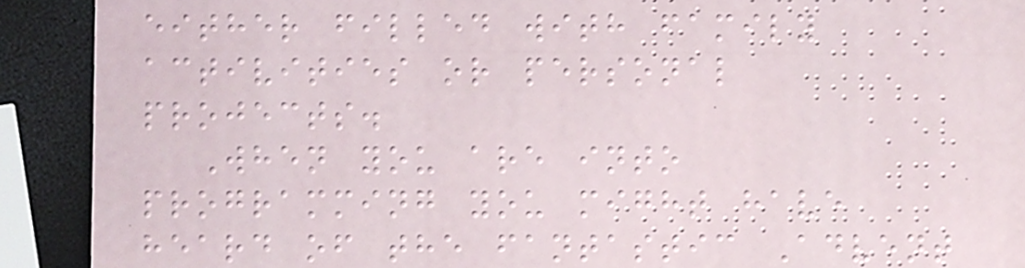either filled with family
activities or personal
projects.
When you are into
programming you might have
heard of the fantastic Advent
